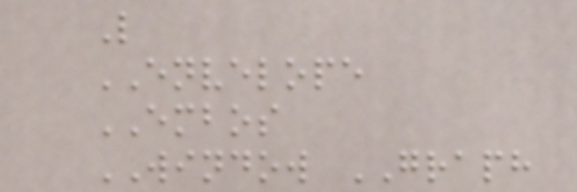L
ENVELOPE
EMBOS
WINDOW GRAPH
